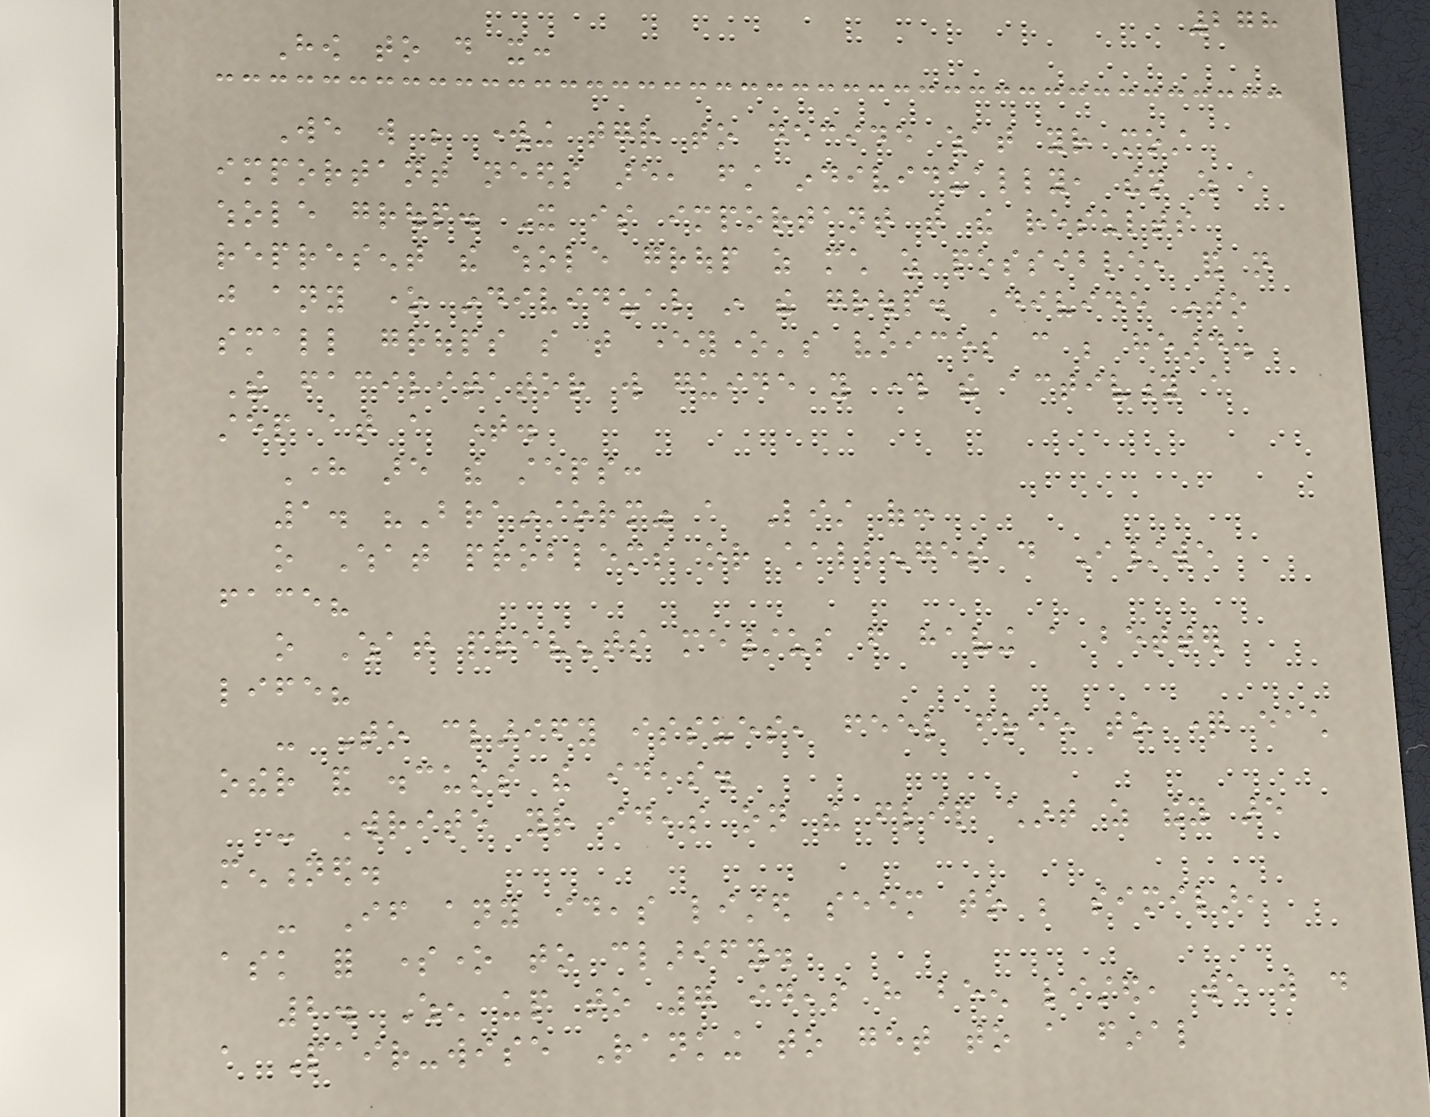278
How to do it:
We will be working together to decide what your most
important needs are, first individually, then as a
whole group. It is important that the results
represent the whole group as much as possible, and not
just any one individual in the group. Divide into
small groups so that everyone's voices can be heard.
The facilitator will guide you through the activity a
step at a time.
Here are the steps:
1. "Brainstorm" a List of:
o What problems or challenges do I/we
face?
o What prevents me/us from having a better
life?
- To clarify issues, feel free to question each
other and discuss the ideas.
- Write your ideas on the flip chart as they are
mentioned.
- If any ideas listed seem to be similar,
ask for someone to clarify.
2. When up to 7 ideas have been listed, we will do
a Pair-wise Ranking to get to a final
